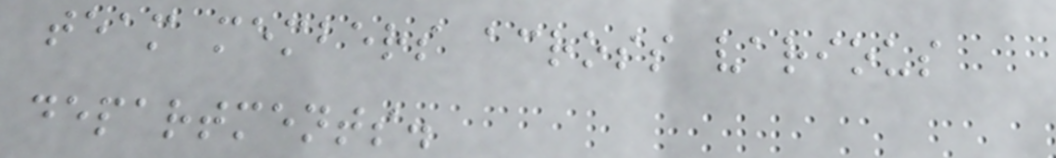team members across various
departments.
